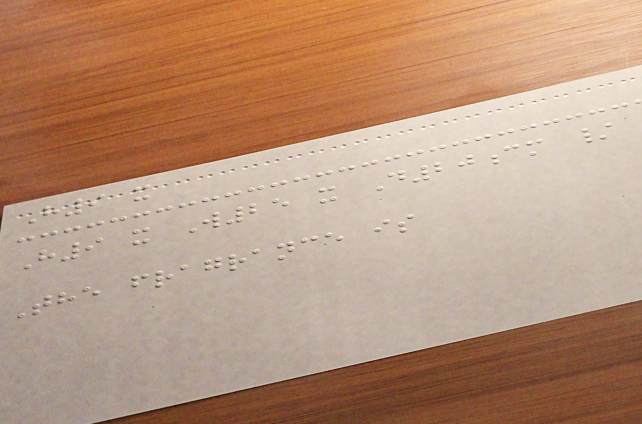H9 x
H9 x W25 x D20cm /
The fragrance is
